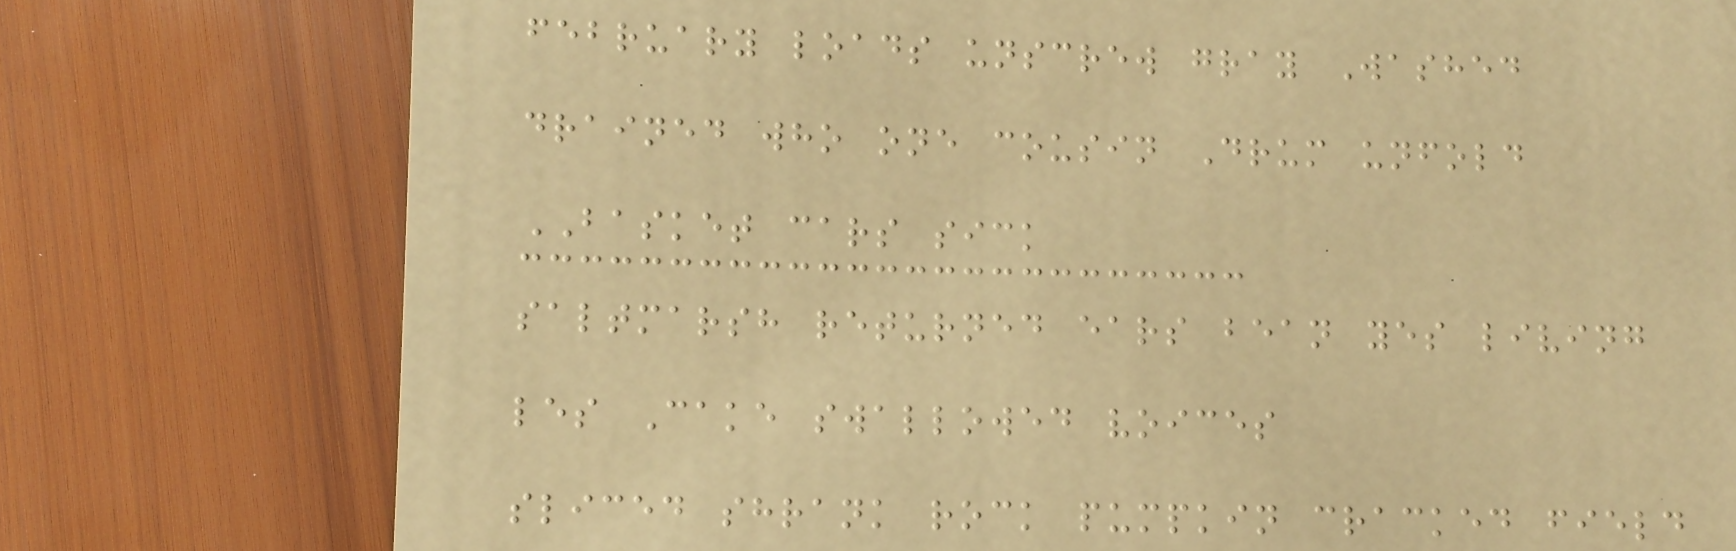february loads unscrew gray Washed
drained who one cousin Drum unfold
BASKET cars sick
saltmarsh returned ears bean yes living
les Cake swallowed voices
sliced shrank rock pumpkin cracked field
